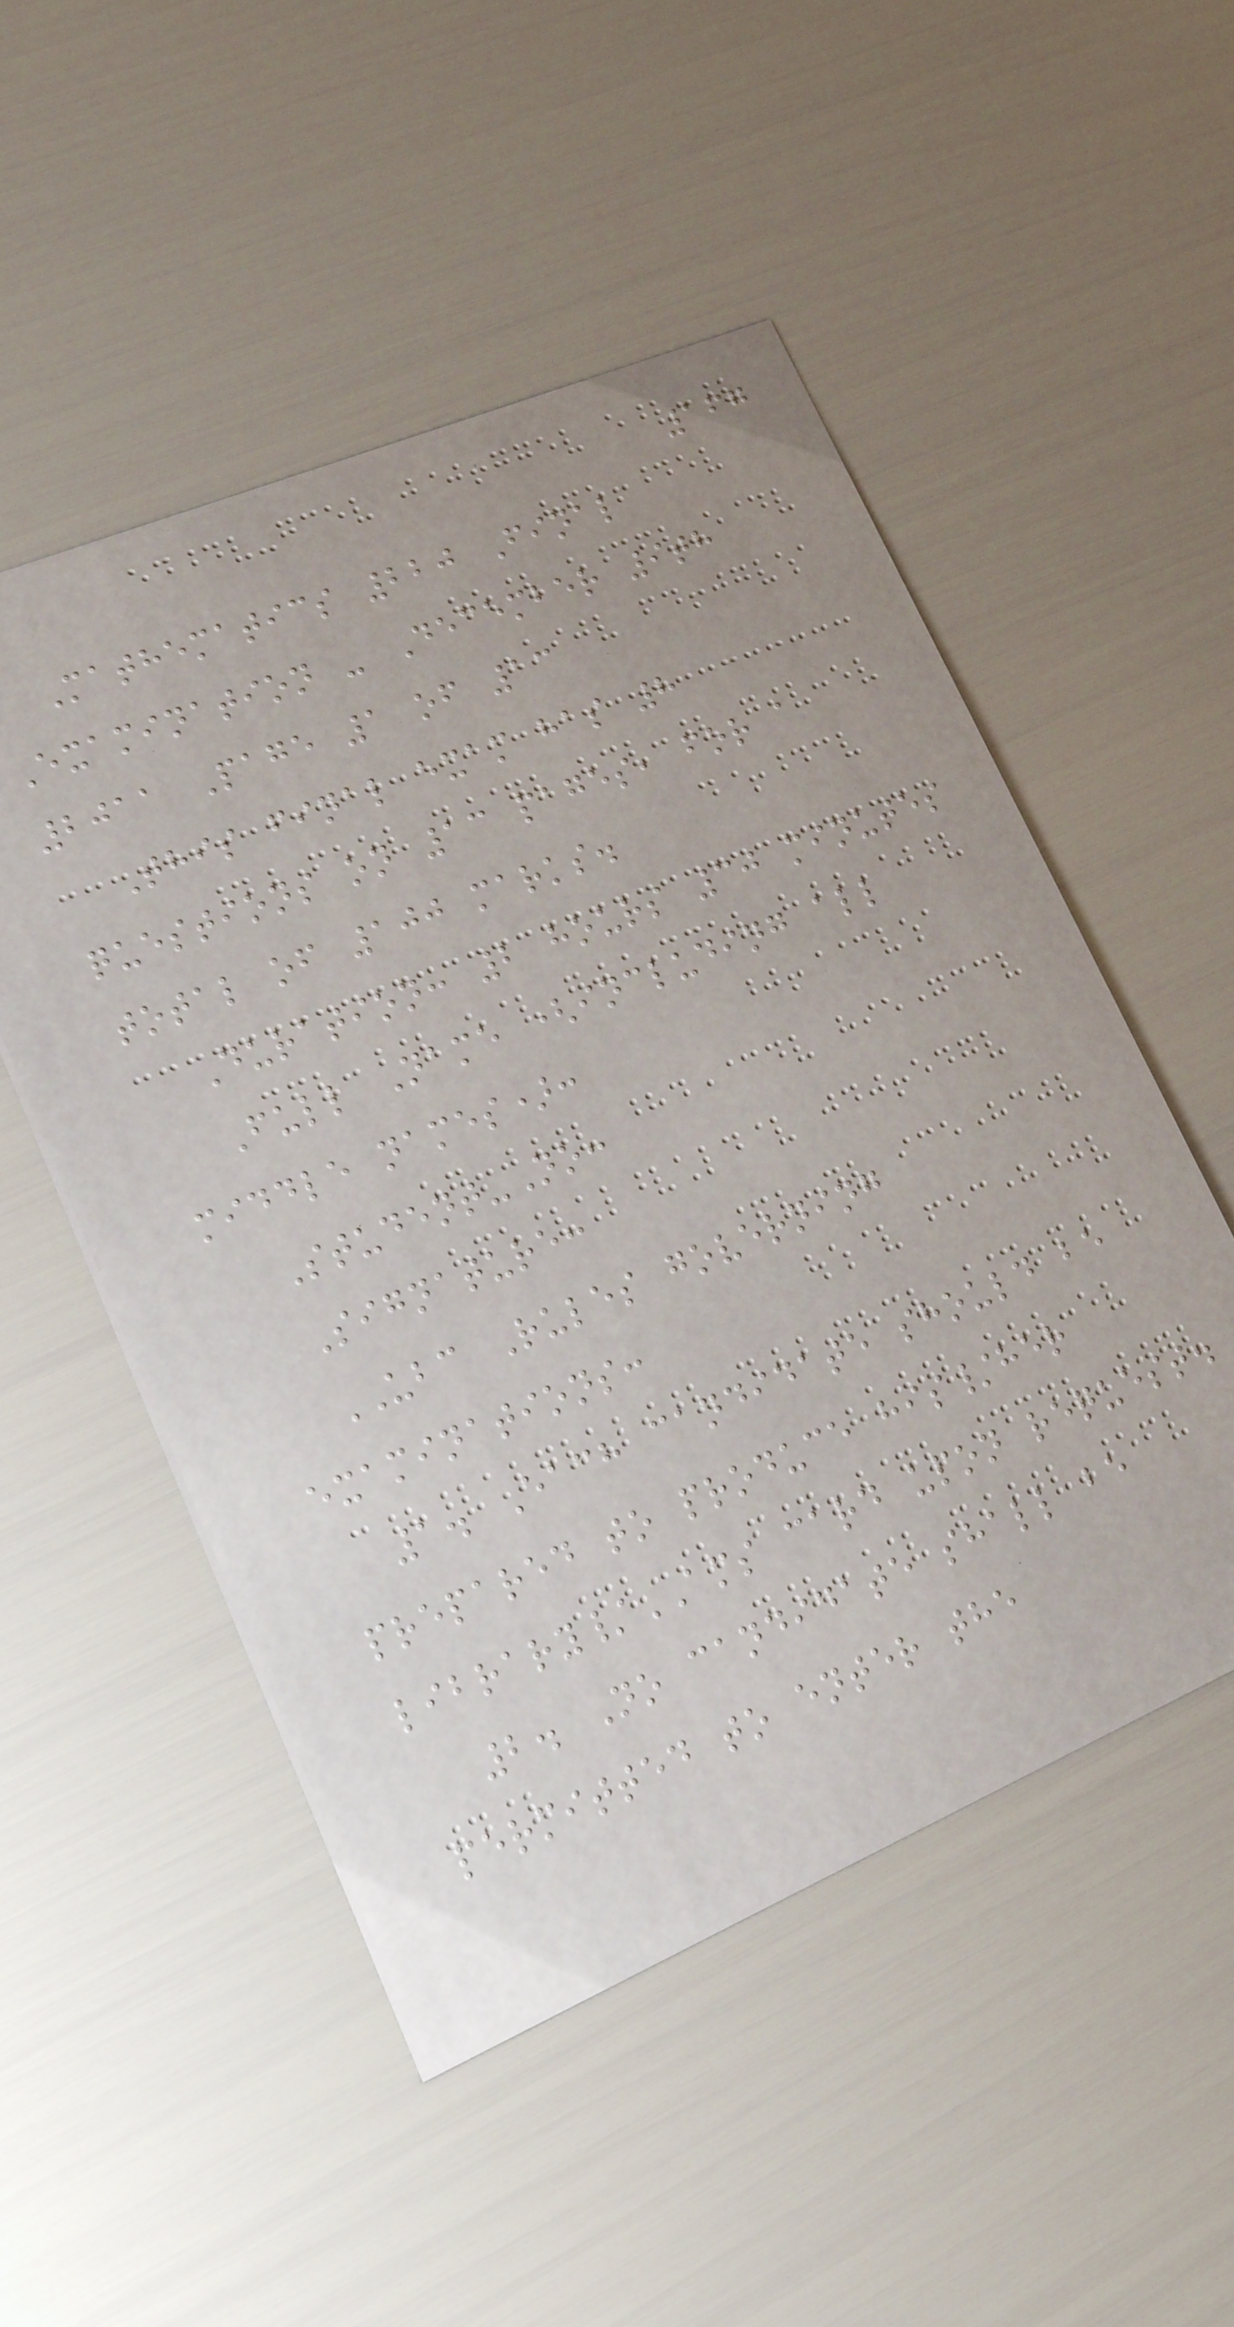167
Mathematics 220 Final
Examination - December 9th
2011 Page 1 of 13
This final exam has 8
questions on 13 pages, for a
total of 100 marks.
Duration: 2 hours 30 minutes
Full Name (including all
middle names):
Student-No:
Signature:
UBC Rules governing
examinations:
1. Each candidate should be
prepared to produce his/her
library/AMS card upon request.
2. No candidate shall be
permitted to enter the
